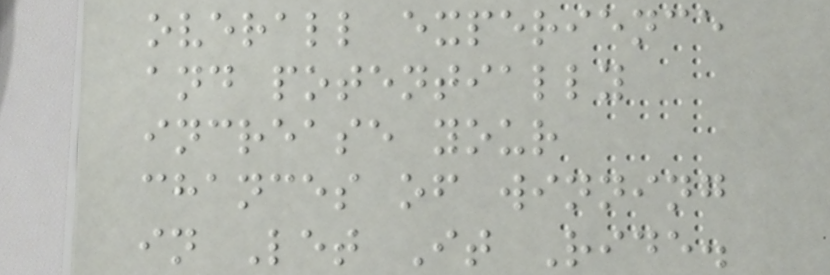overall experience
and potentially
increase your
chances of winning
in Let It Ride.
